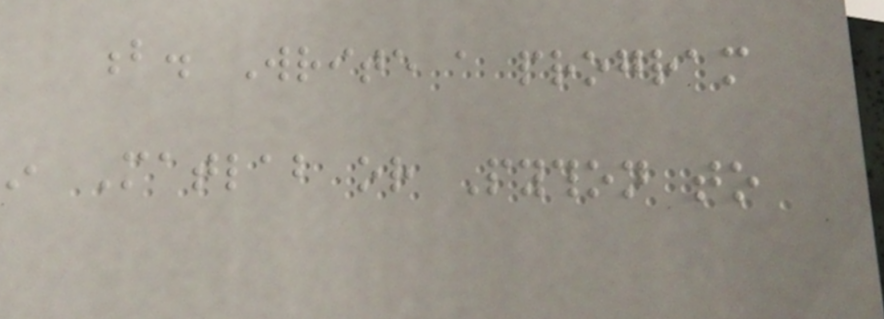b. Write a program
in Matlab or Python to
